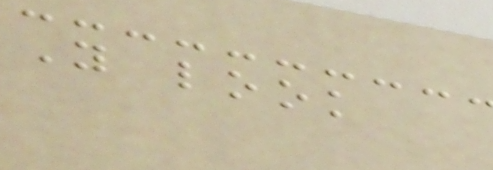You look
